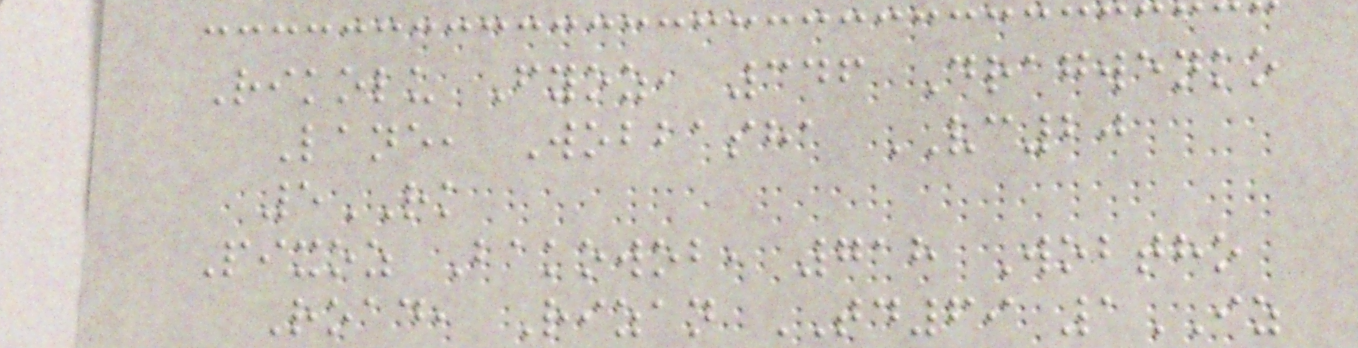Rikolu Fyoz, 346 Dragwenko
Lane, Wobbasha VC20
5RK
Pixoz Bakowob, 718 Wobtho
Road, Rizan TD69 1IZ
